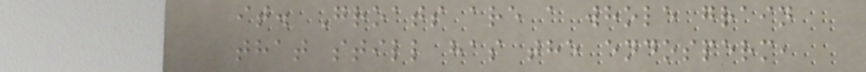it. Groats are a whole grain
that still has the endosperm,
